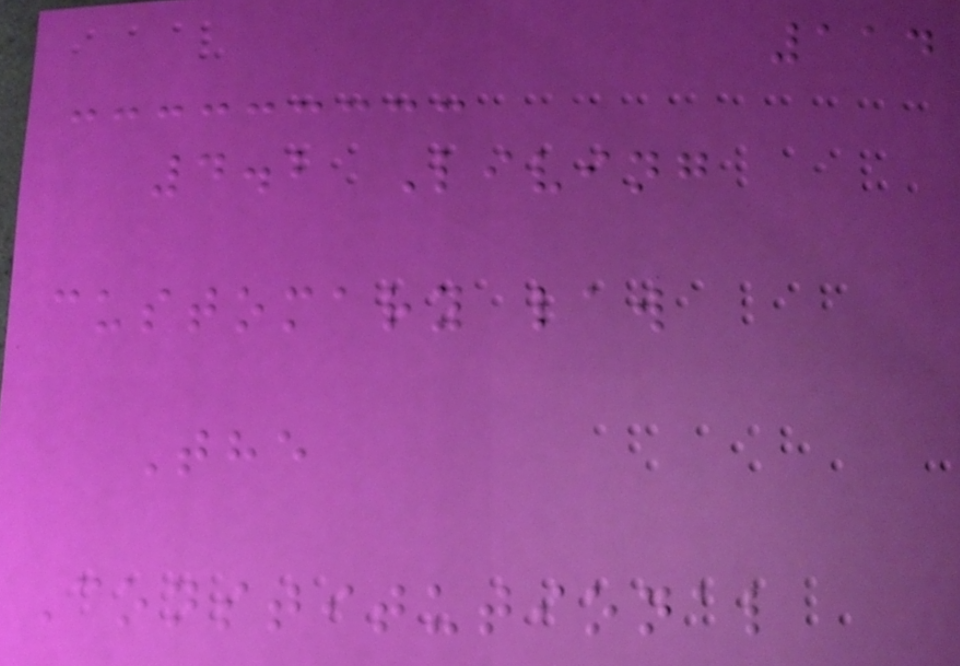114
4.2 Living
customary law
The
Constitutional
